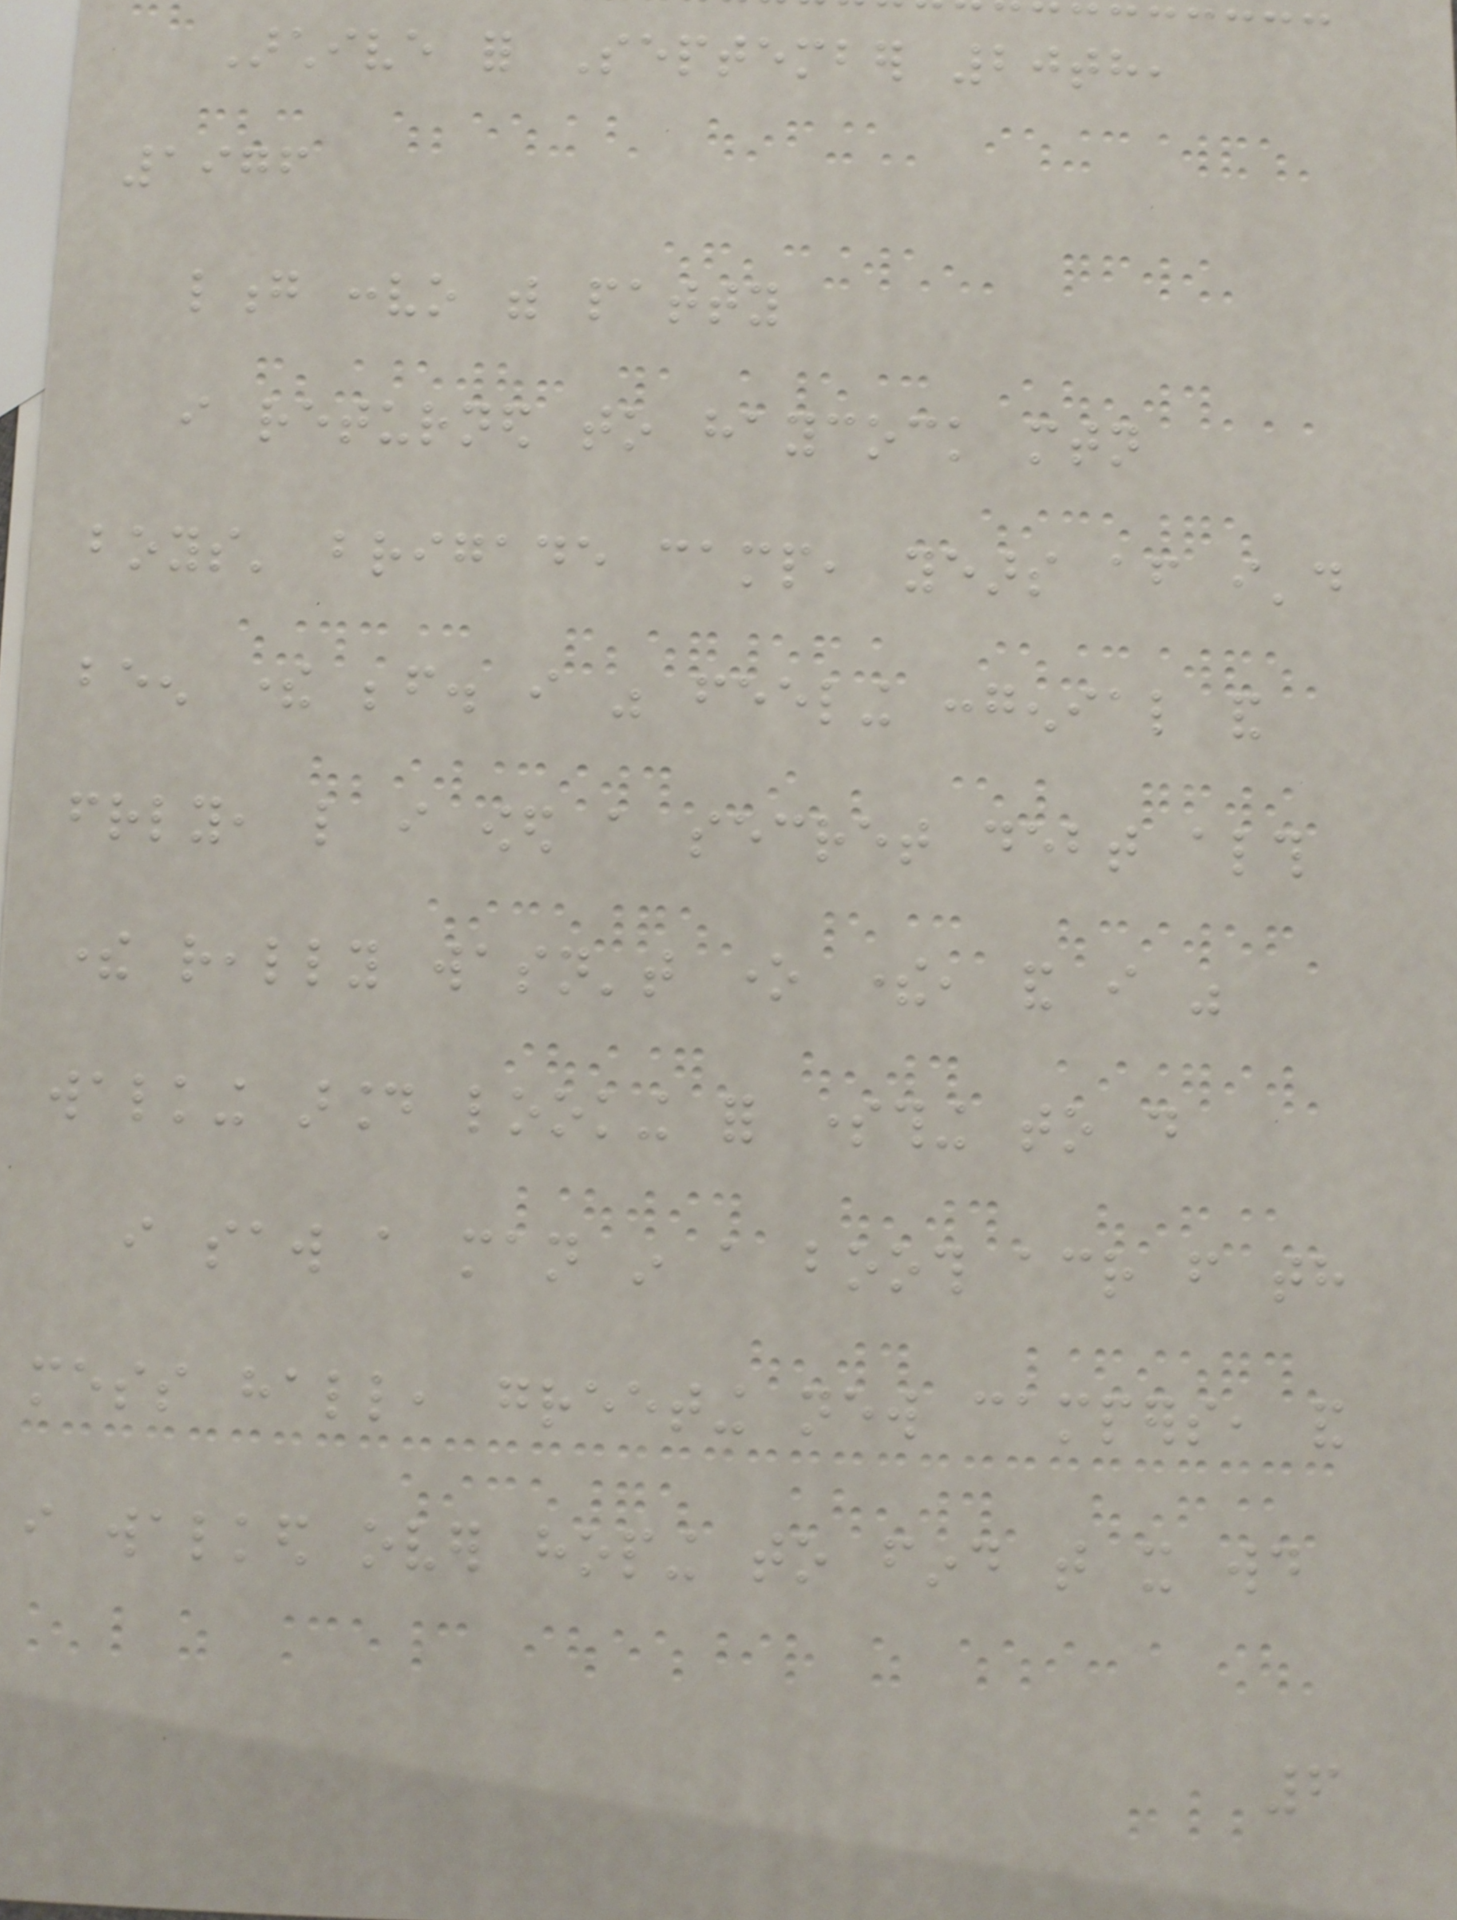Archive for September 20th,
1976
long convo with patty
i returned to haycock mtn
boys' brigade camp, years after i'd
been there before. i was feeling congenial and
friendly, like i owed a secret debt although
there really wasn't one there, and i was
walking around looking for something to do
i saw a man in a booth across from th
mess hall, greeting new campers, and
i walked over hoping to find that it would
6
